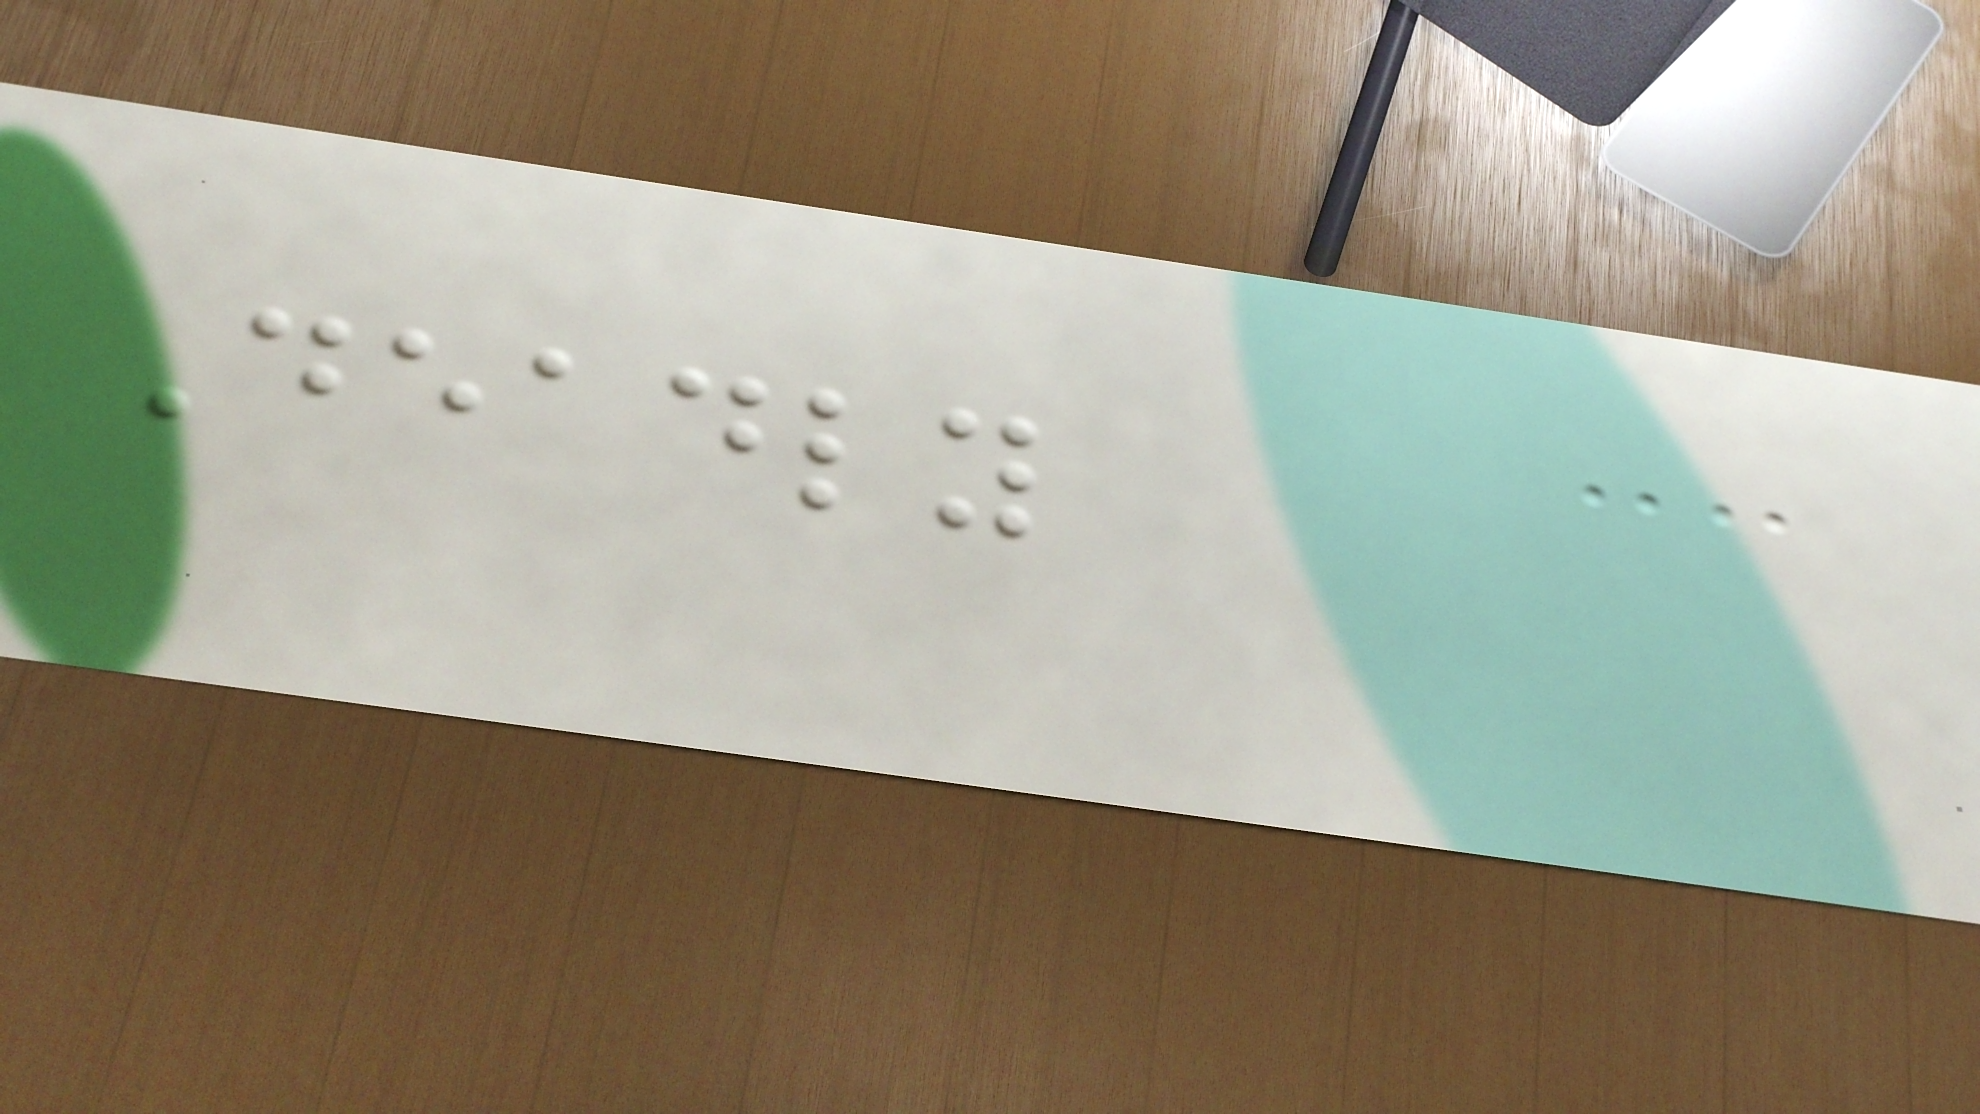Deadly
